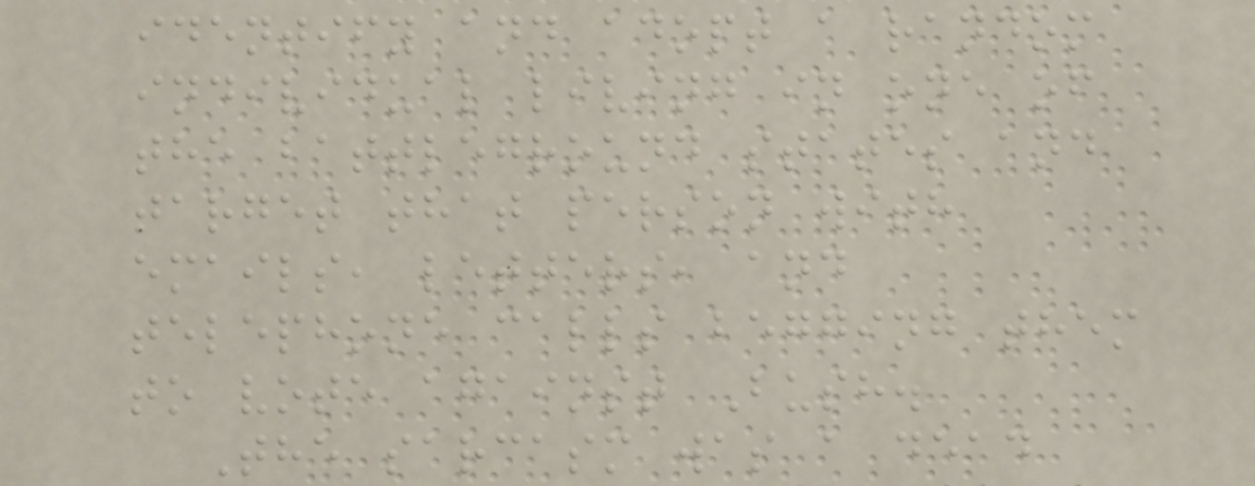identify and adopt a random
individual living in one of
the battleground states and
target that person with
emails, letters, and
telephone calls begging them
to vote against Bush.
The sarcasm was a dead
